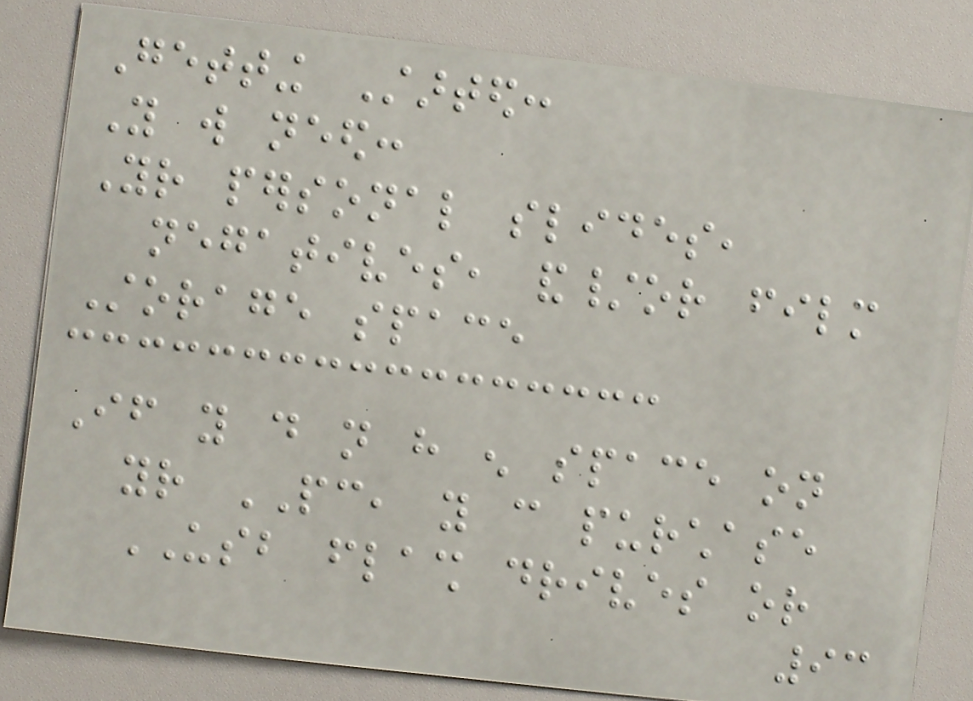Getting Started:
You will need:
Your personal slides,
negatives, and/or film
Storage space
If you do not have enough space on
your PC, you can purchase
USB flash drives or
93
